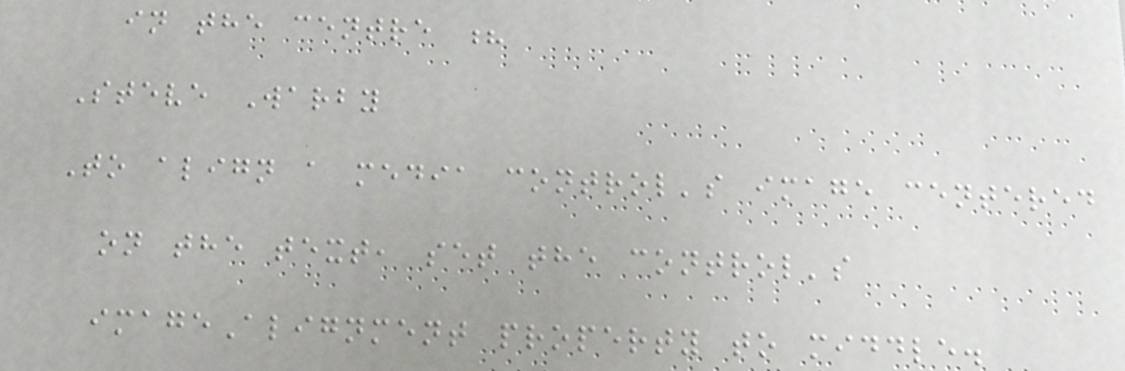in the centre ?
Steve Warby
To align a media control's image centered
on the text, set the control's
imageAlignment property to middle.
